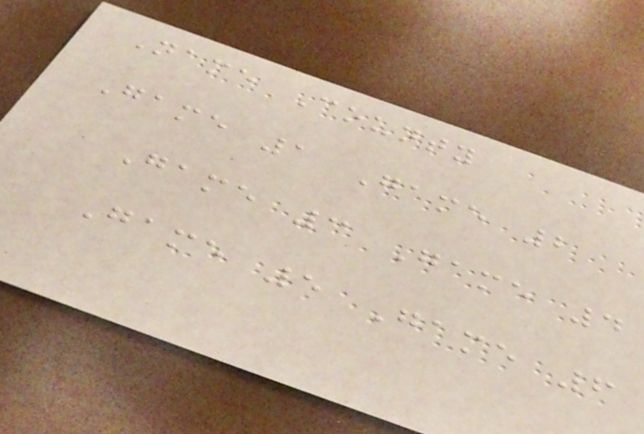Name County
Game 1 Game 2
Game 3 Game 4
Game 5 Game 6
